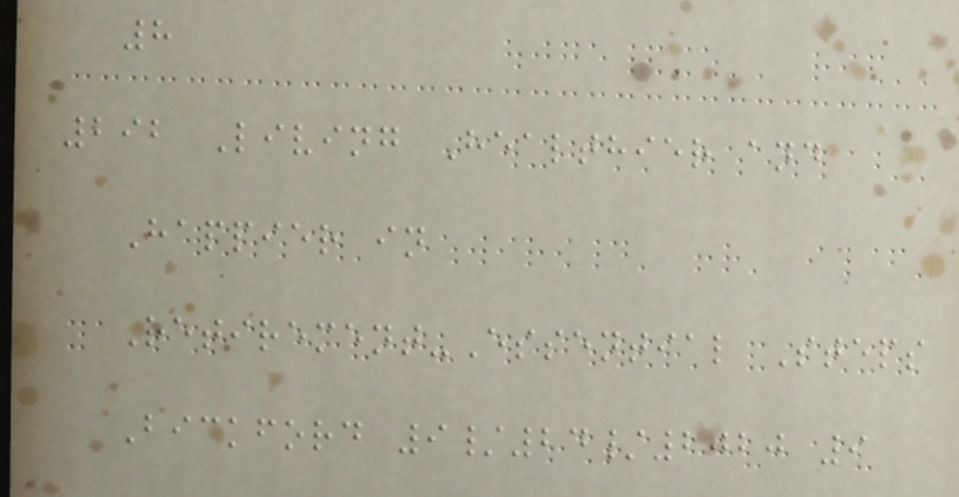8
292 Living Healthier and
Happier in
Retirement-Essential Steps
Bickford 9/24/2020 9
